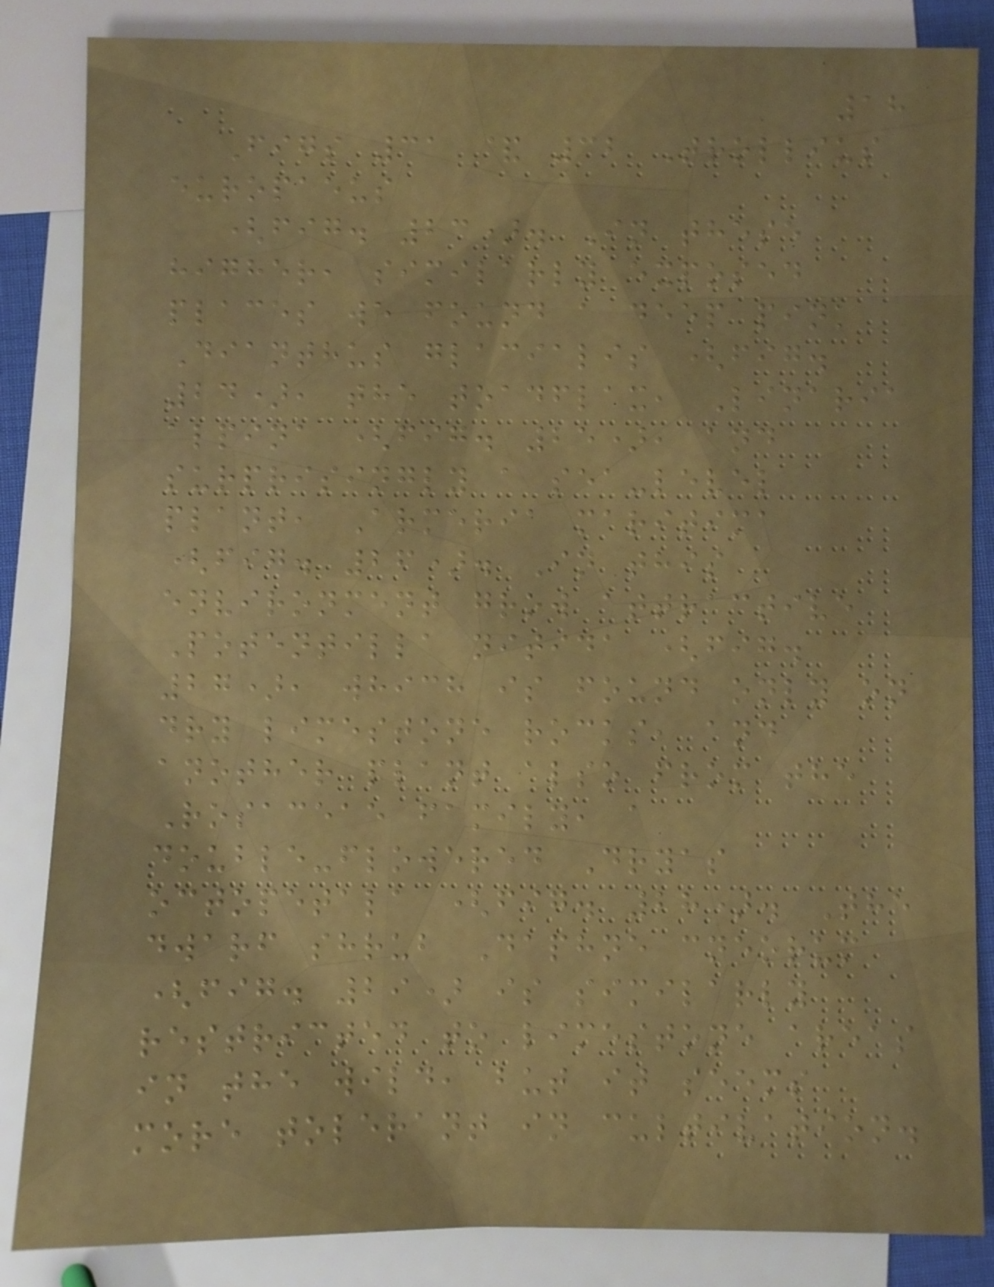18
Figs 31 & 32 Trollius
europaeus
(fig. 23). In these
higher, similarly exposed
places we found a deep pink
Dianthus glacialis (fig.
24), the toadflax, Linaria
alpina (fig. 25), and
surprisingly a sea-level
plant, Armeria maritima
(fig. 26). In this
environment grow attractive
Potentilla nitida (fig.
27), which is found only on
dry limestone rocks, and
another plant also from the
Rosaceae family, a
double-flowered Dryas
octopetala (fig. 28). The
dwarf shrub Daphne cneorum
(fig. 29) is similarly
restricted to limestone areas
in the wild, but it seems
more tolerant in cultivation.
